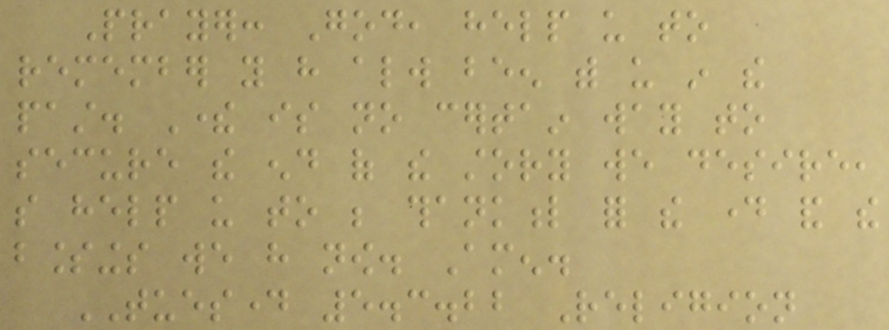Prayer: God, help us to
remember you have always been with us in the
past. There is no certain way to
secure the end of the story we desire,
so help us to be thankful for the day and the
blessings we have now. Amen.
TUESDAY 5.3.22 Religion
